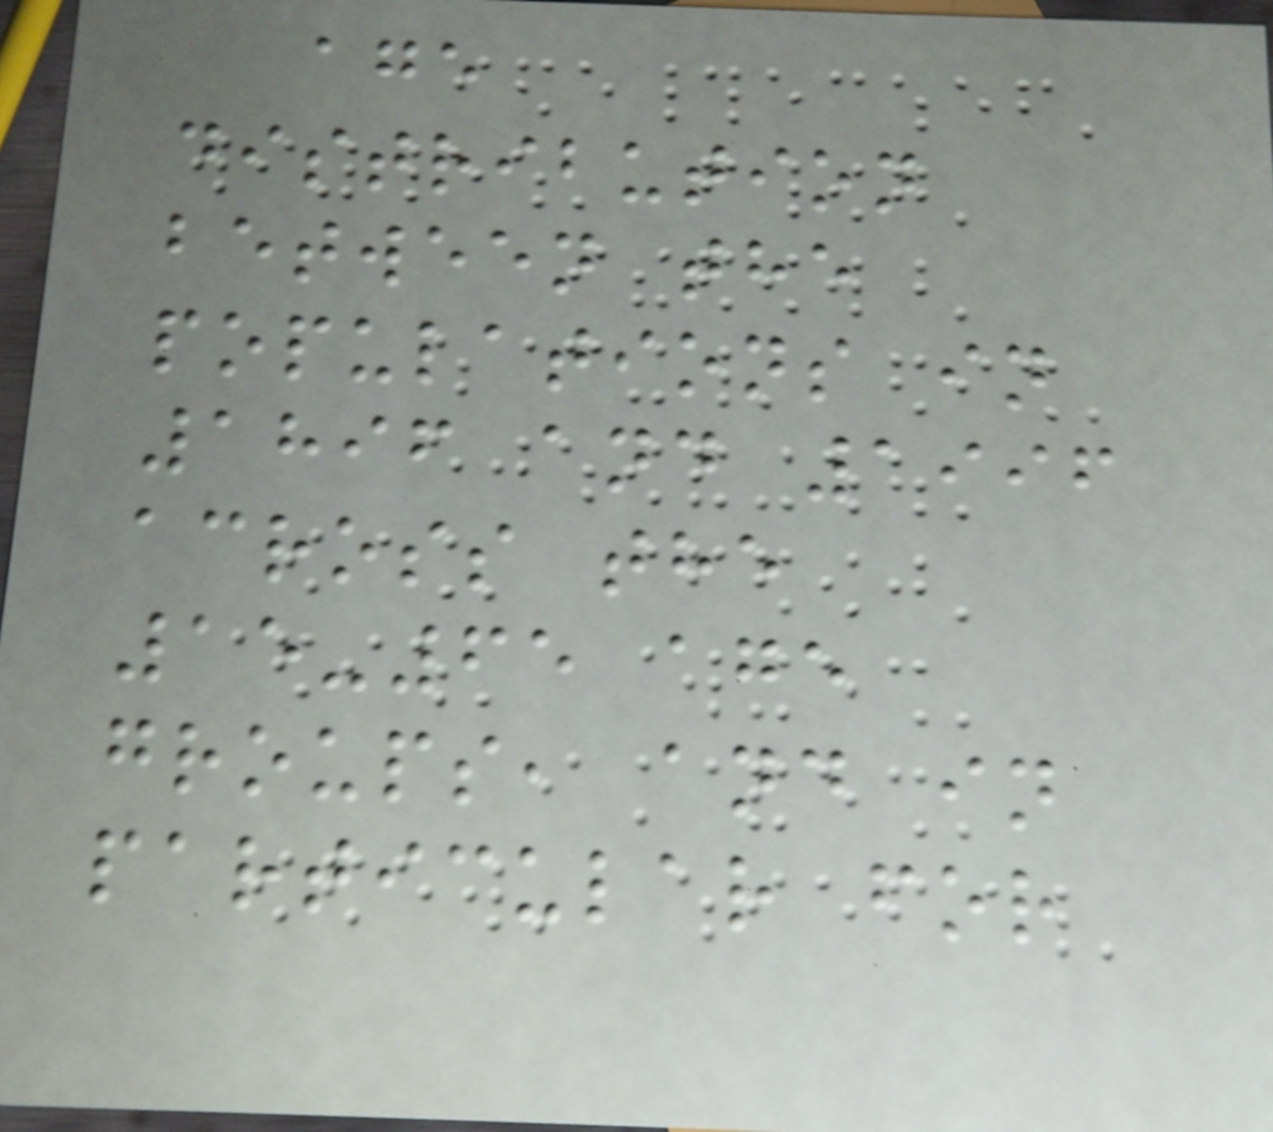age
distribution
between the
populations in
1896 and 1996
across the
15-65 age
groups, and in
particular for
